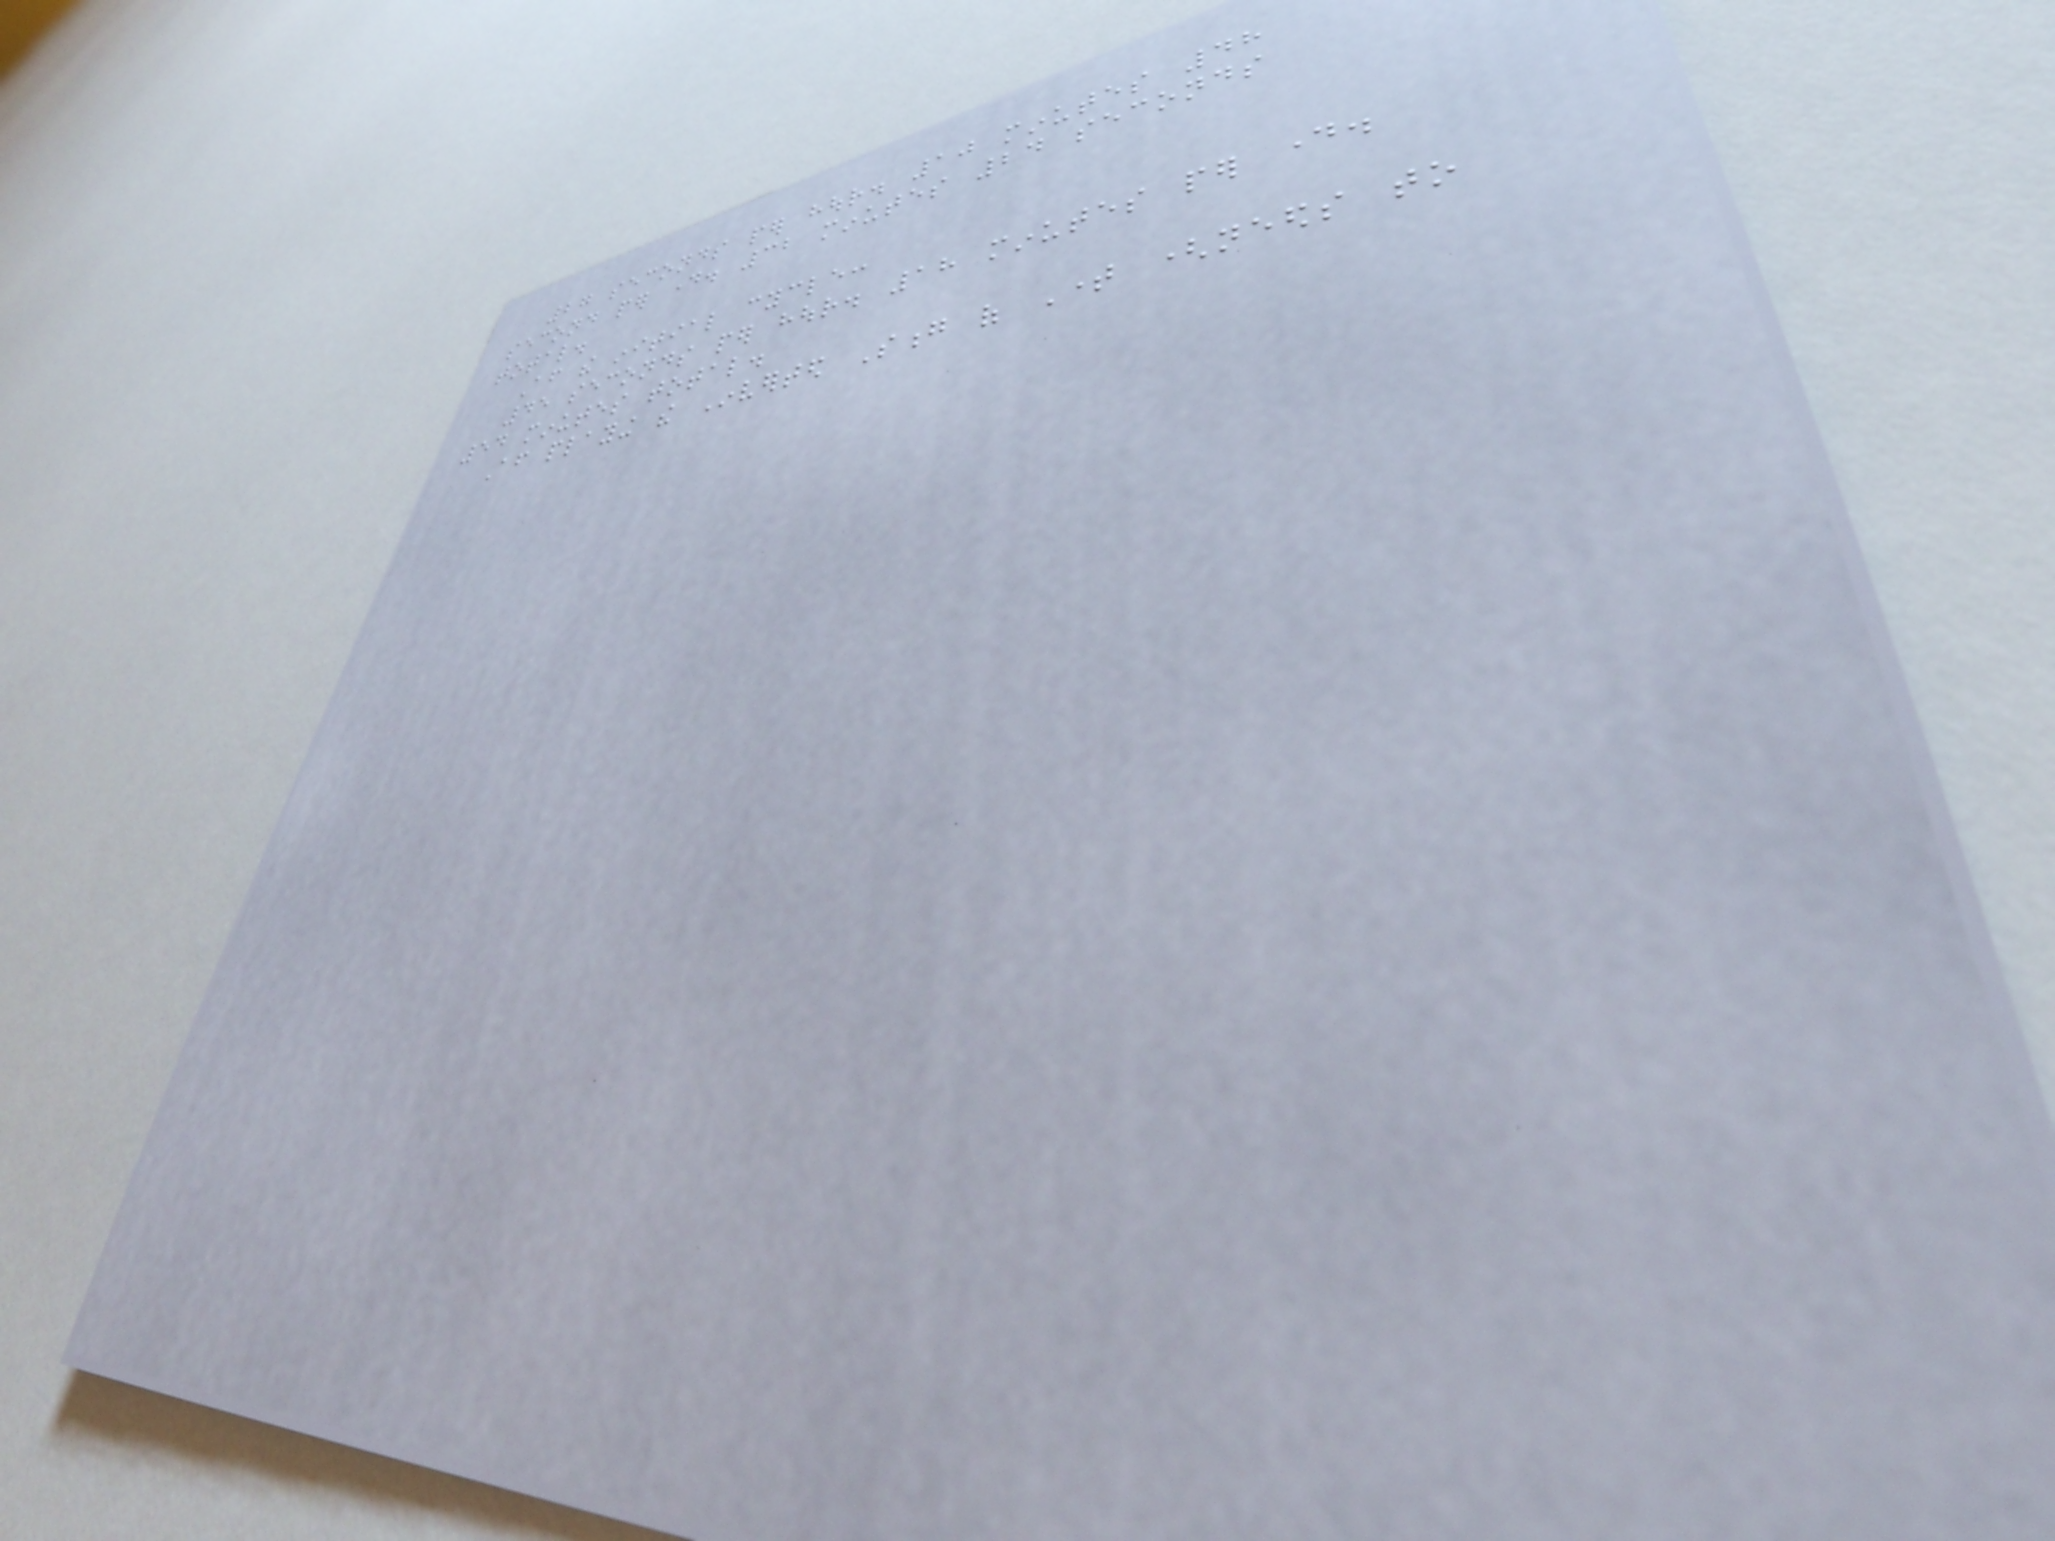27 seconds per hour. 10 minutes 48
second per day. 32 minutes 24 seconds
total.
After the initial cycle:
45 seconds per hour. 18 minutes per day.
54 minutes total.
After playing the Inverted Song of Time (needs to
